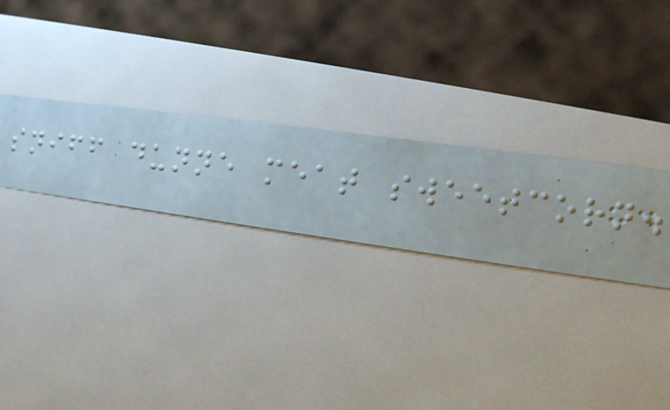sniff dunne meat sweetcorn.
